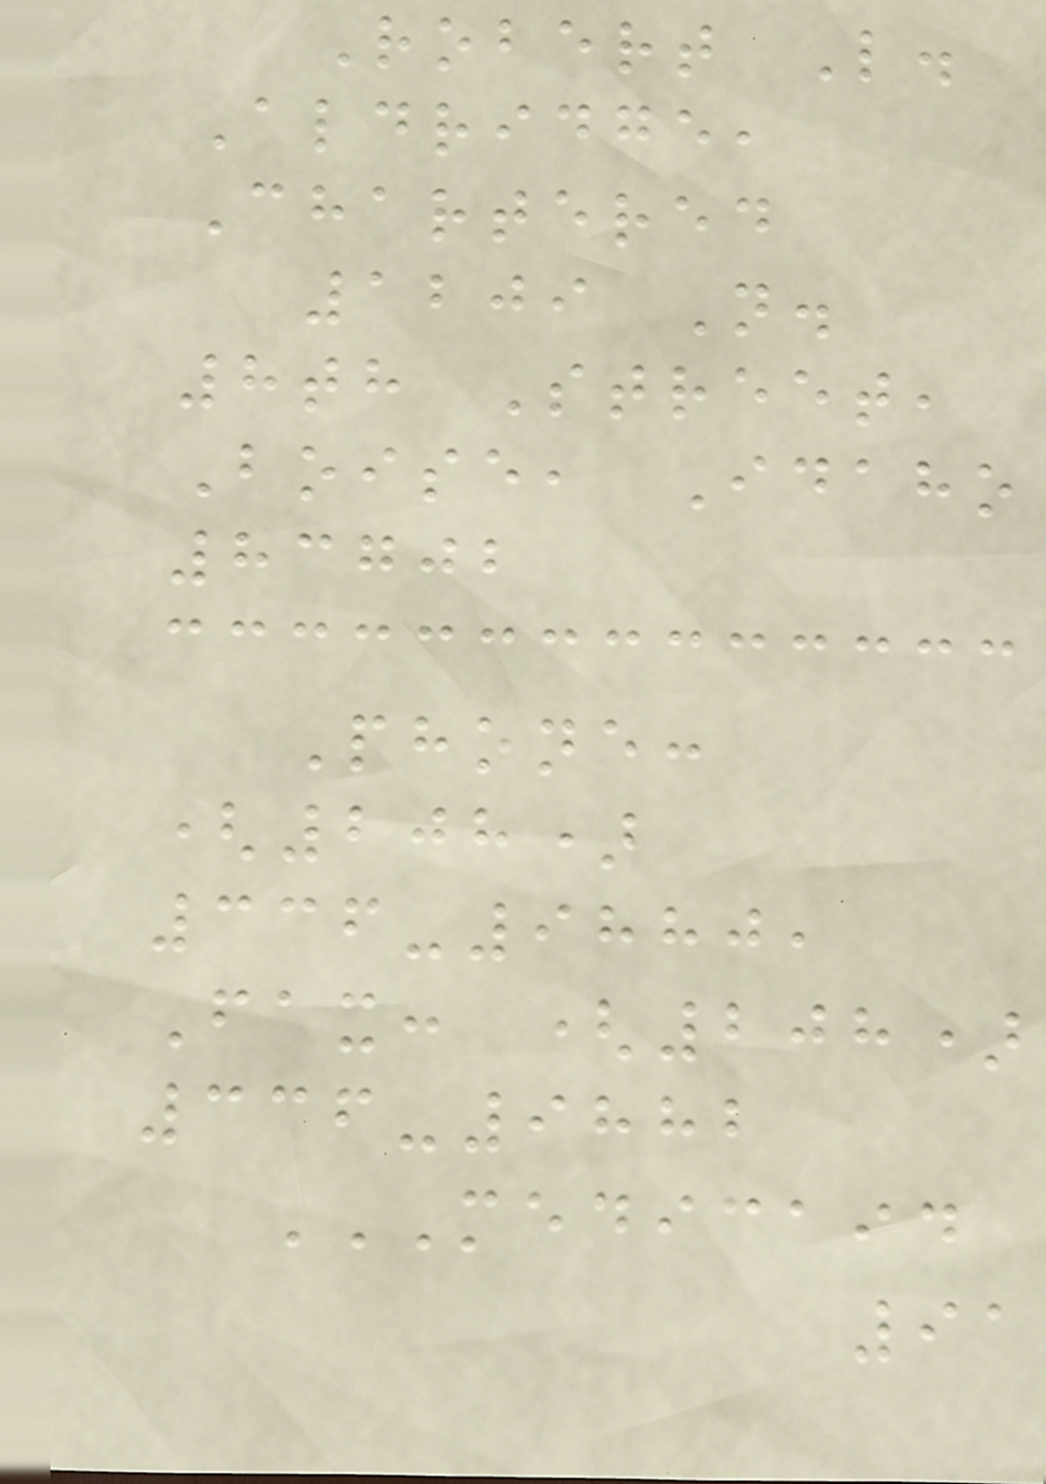Robert L.
Aldridge,
Chartered
1209 N.
8th Street,
Boise, Idaho
83702
Phone:
(208)
336-9880,
Fax: (208)
336-9882
MEDICAID
91
